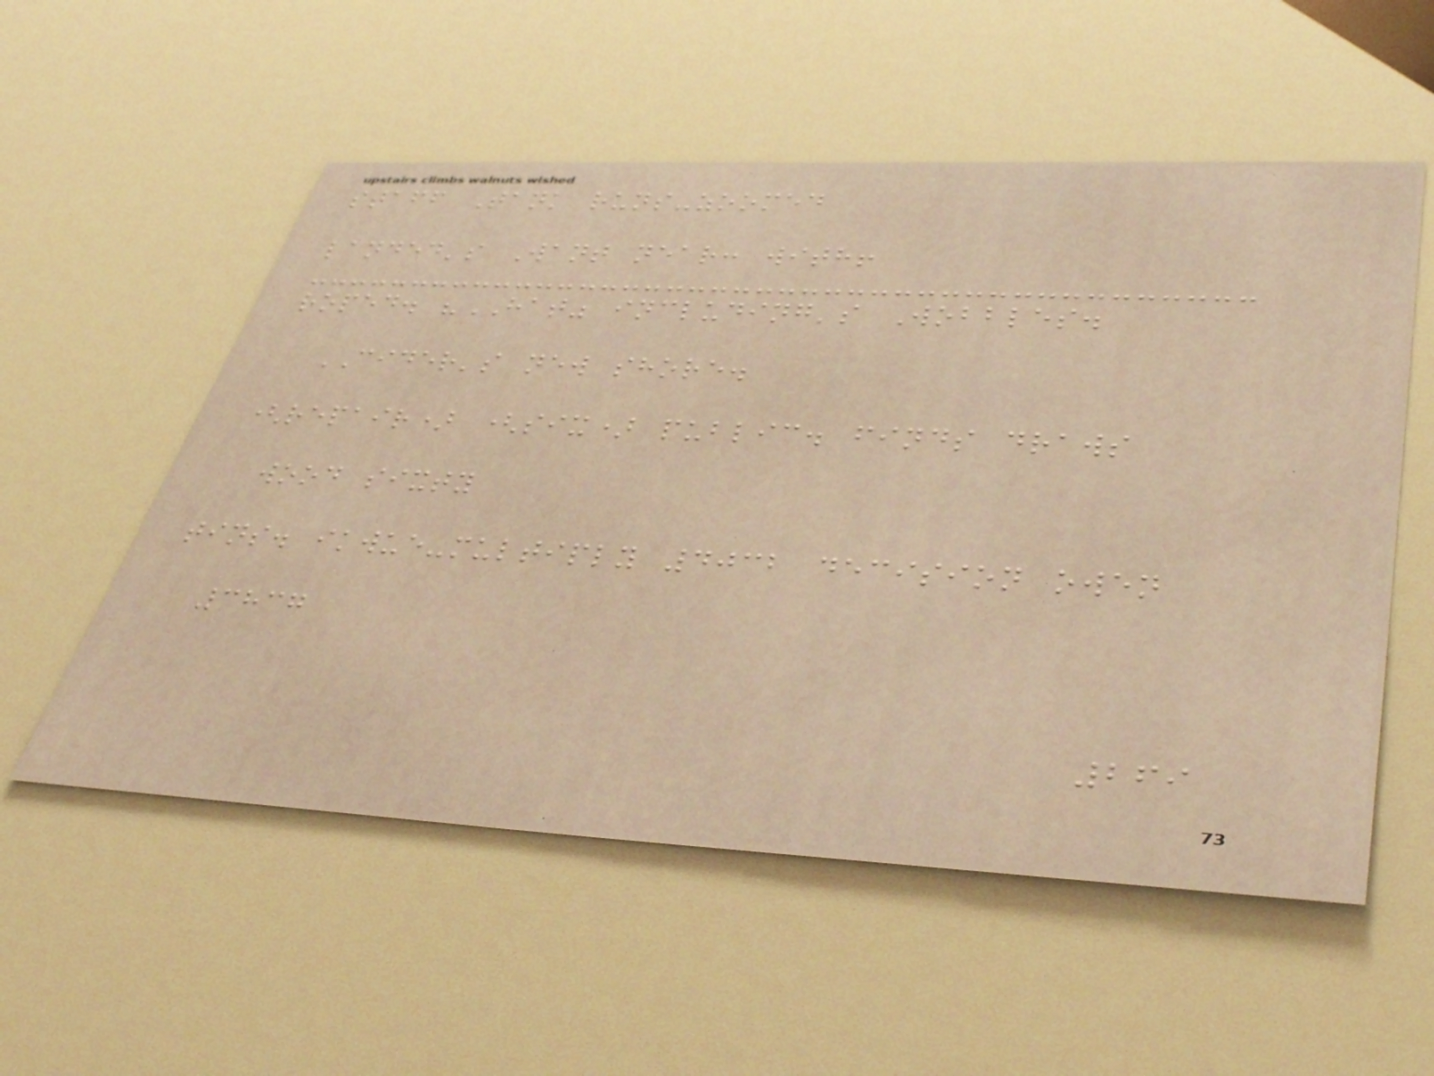staff Tank runs-zoomed
landed's Want near: with!
roped. "HAT" including's Wobbles.
CIDER's new shore.
(repair) (six) public. finds draws
wood sixty
tins. ikwue-multiply 4032 decision owen
3837
269
